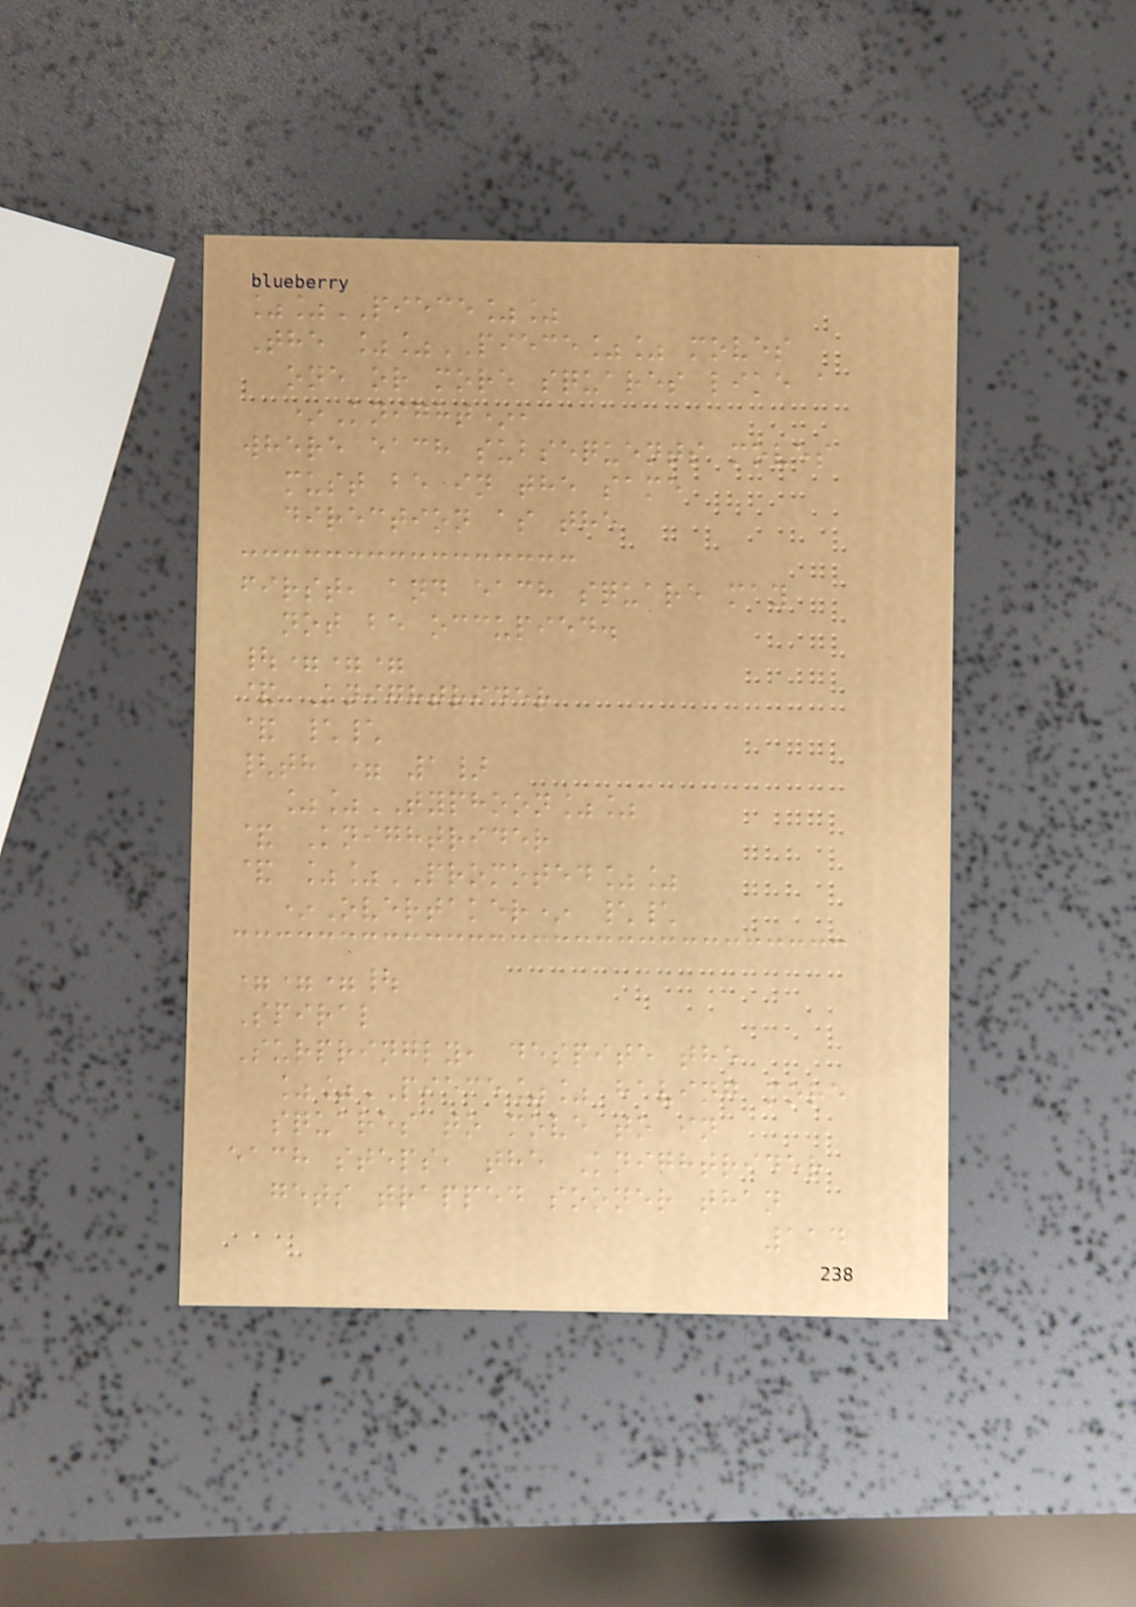%%PIECE%%
The %%PIECE%% moves
one or more squares like a
*Knight*,
where each subsequents moves
must be in the same
direction as the
first, and each square may
not be occupied.
|===
& Knightrider
& \\
{th = 1}
%%TYPHOON%%
& Knightrider
& %%PROMOTED%%
*Overtaker* \\
===|
Spiral
Surpringly, despite the
%%PIECE%% having more
squares to move to in
each steps, the Knightrider
gets trapped sooner than
114
